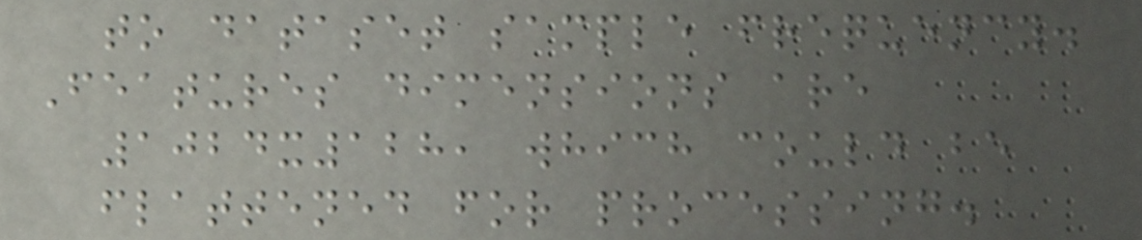to dataset sample frequency.
Features dimensions are
1024x128, which could be
flattened for processing.
